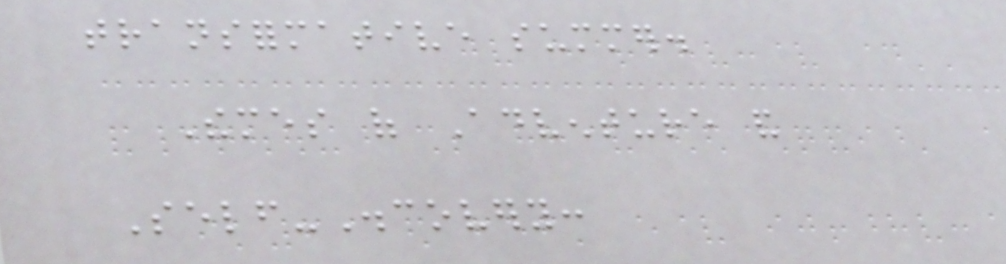transformative summer.
Themes of Adventure and
Self-Discovery:
